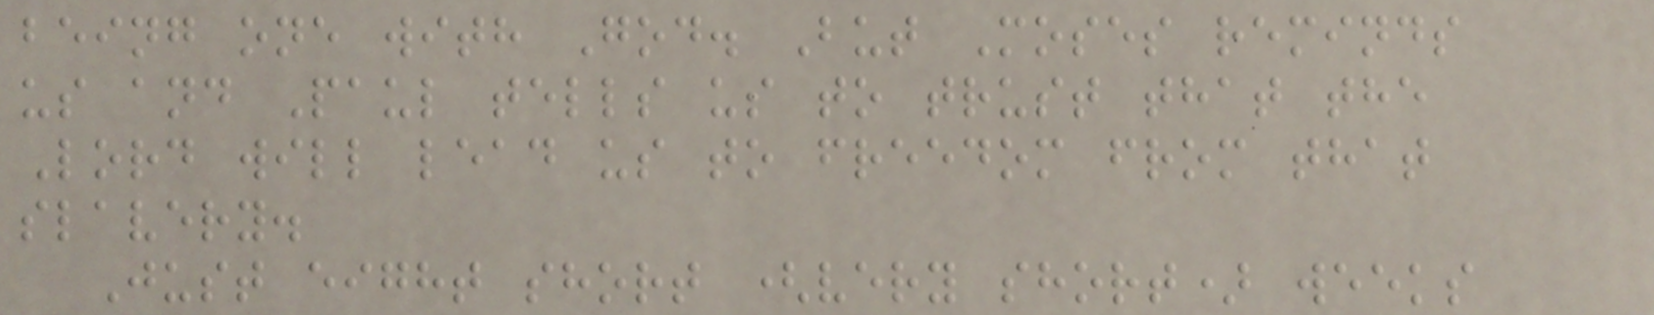being one with God. But Moses reminds
us and Paul tells us to trust that the
Lord will lead us to freedom from that
slavery.
Just eight short (very short) weeks
